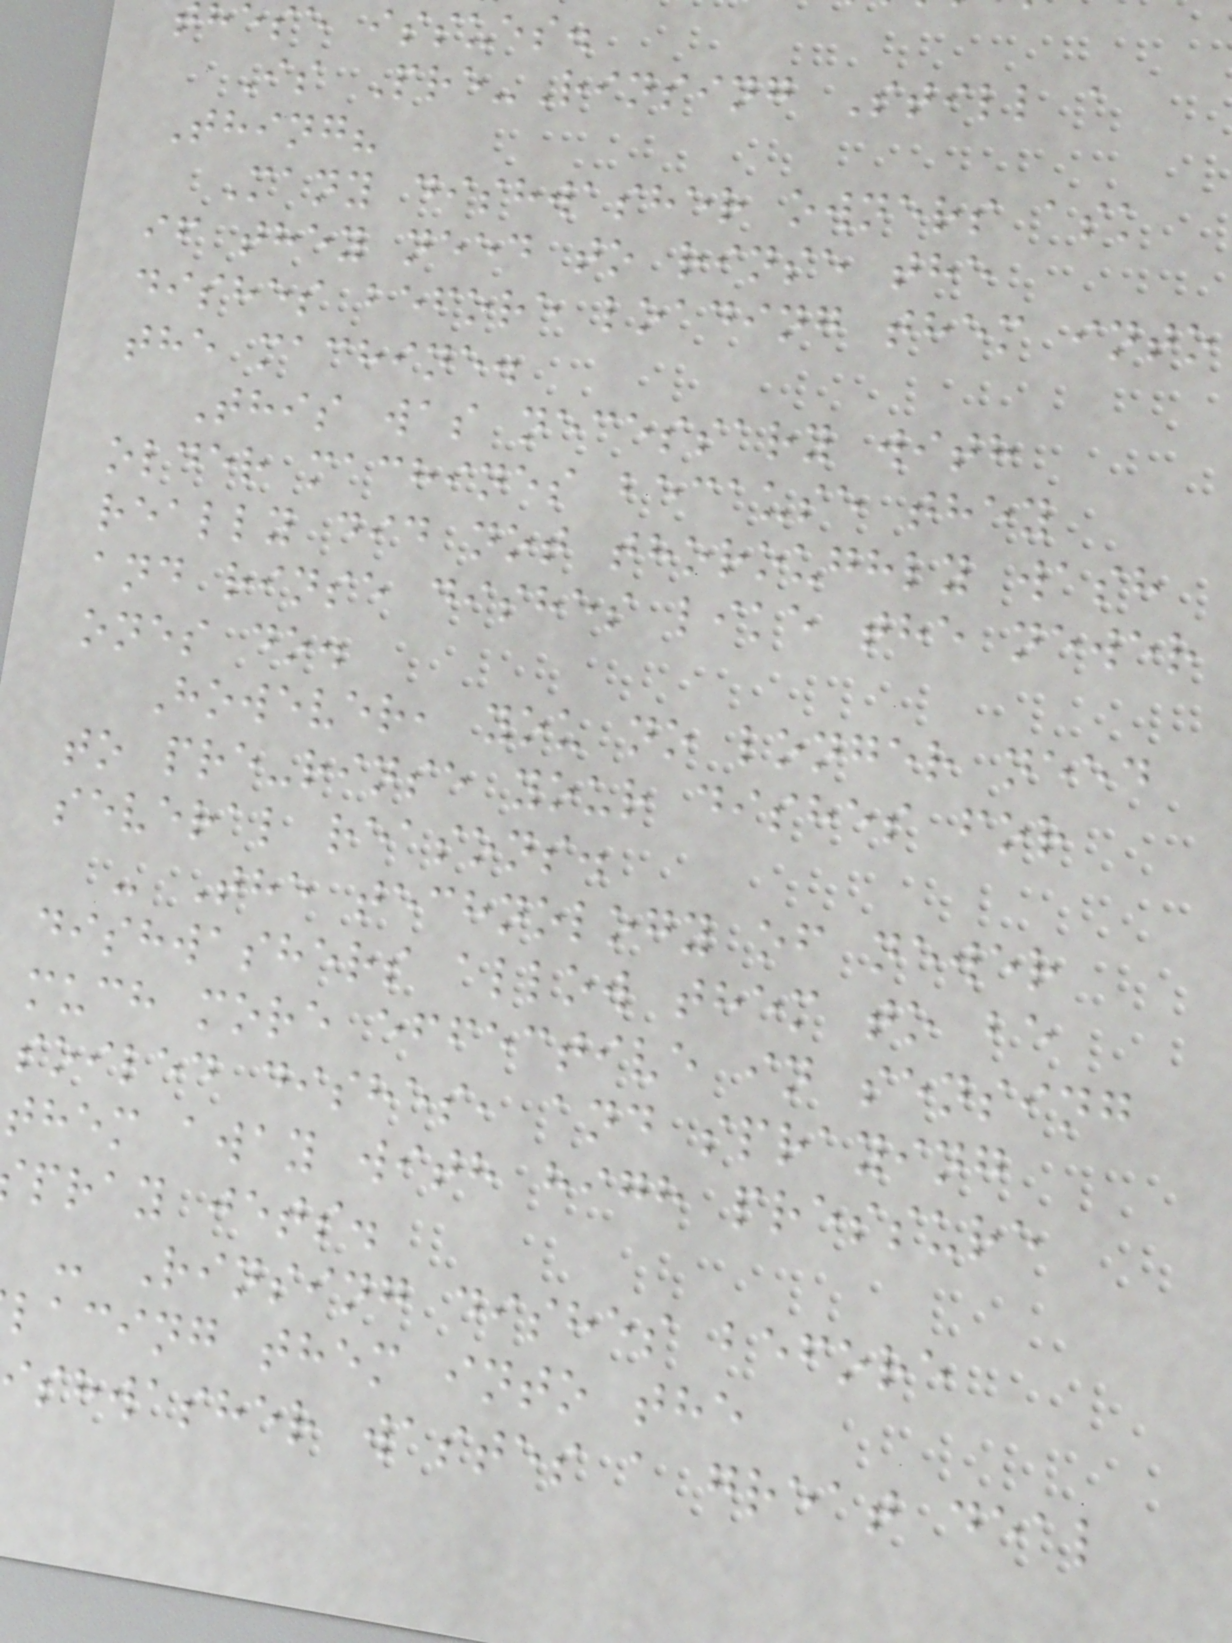hese issues.
Is Pre-Rinsing Still a
Thing?
Many dishwasher owners ask
if they need to rinse the
dishes before loading them into
the machine.
This was necessary with
older machines because they
really did not thoroughly wash
and rinse dishes like the newer
ones do.
However, you no longer need
to pre-rinse your dishes for
several reasons.
- The technology of newer
dishwashers allow them to be
much more effective in sensing
soiled dishes, and spraying
them away with high pressure
pray jets.
- Rinsing dishes before
lacing them into the
shwasher wastes a great deal
